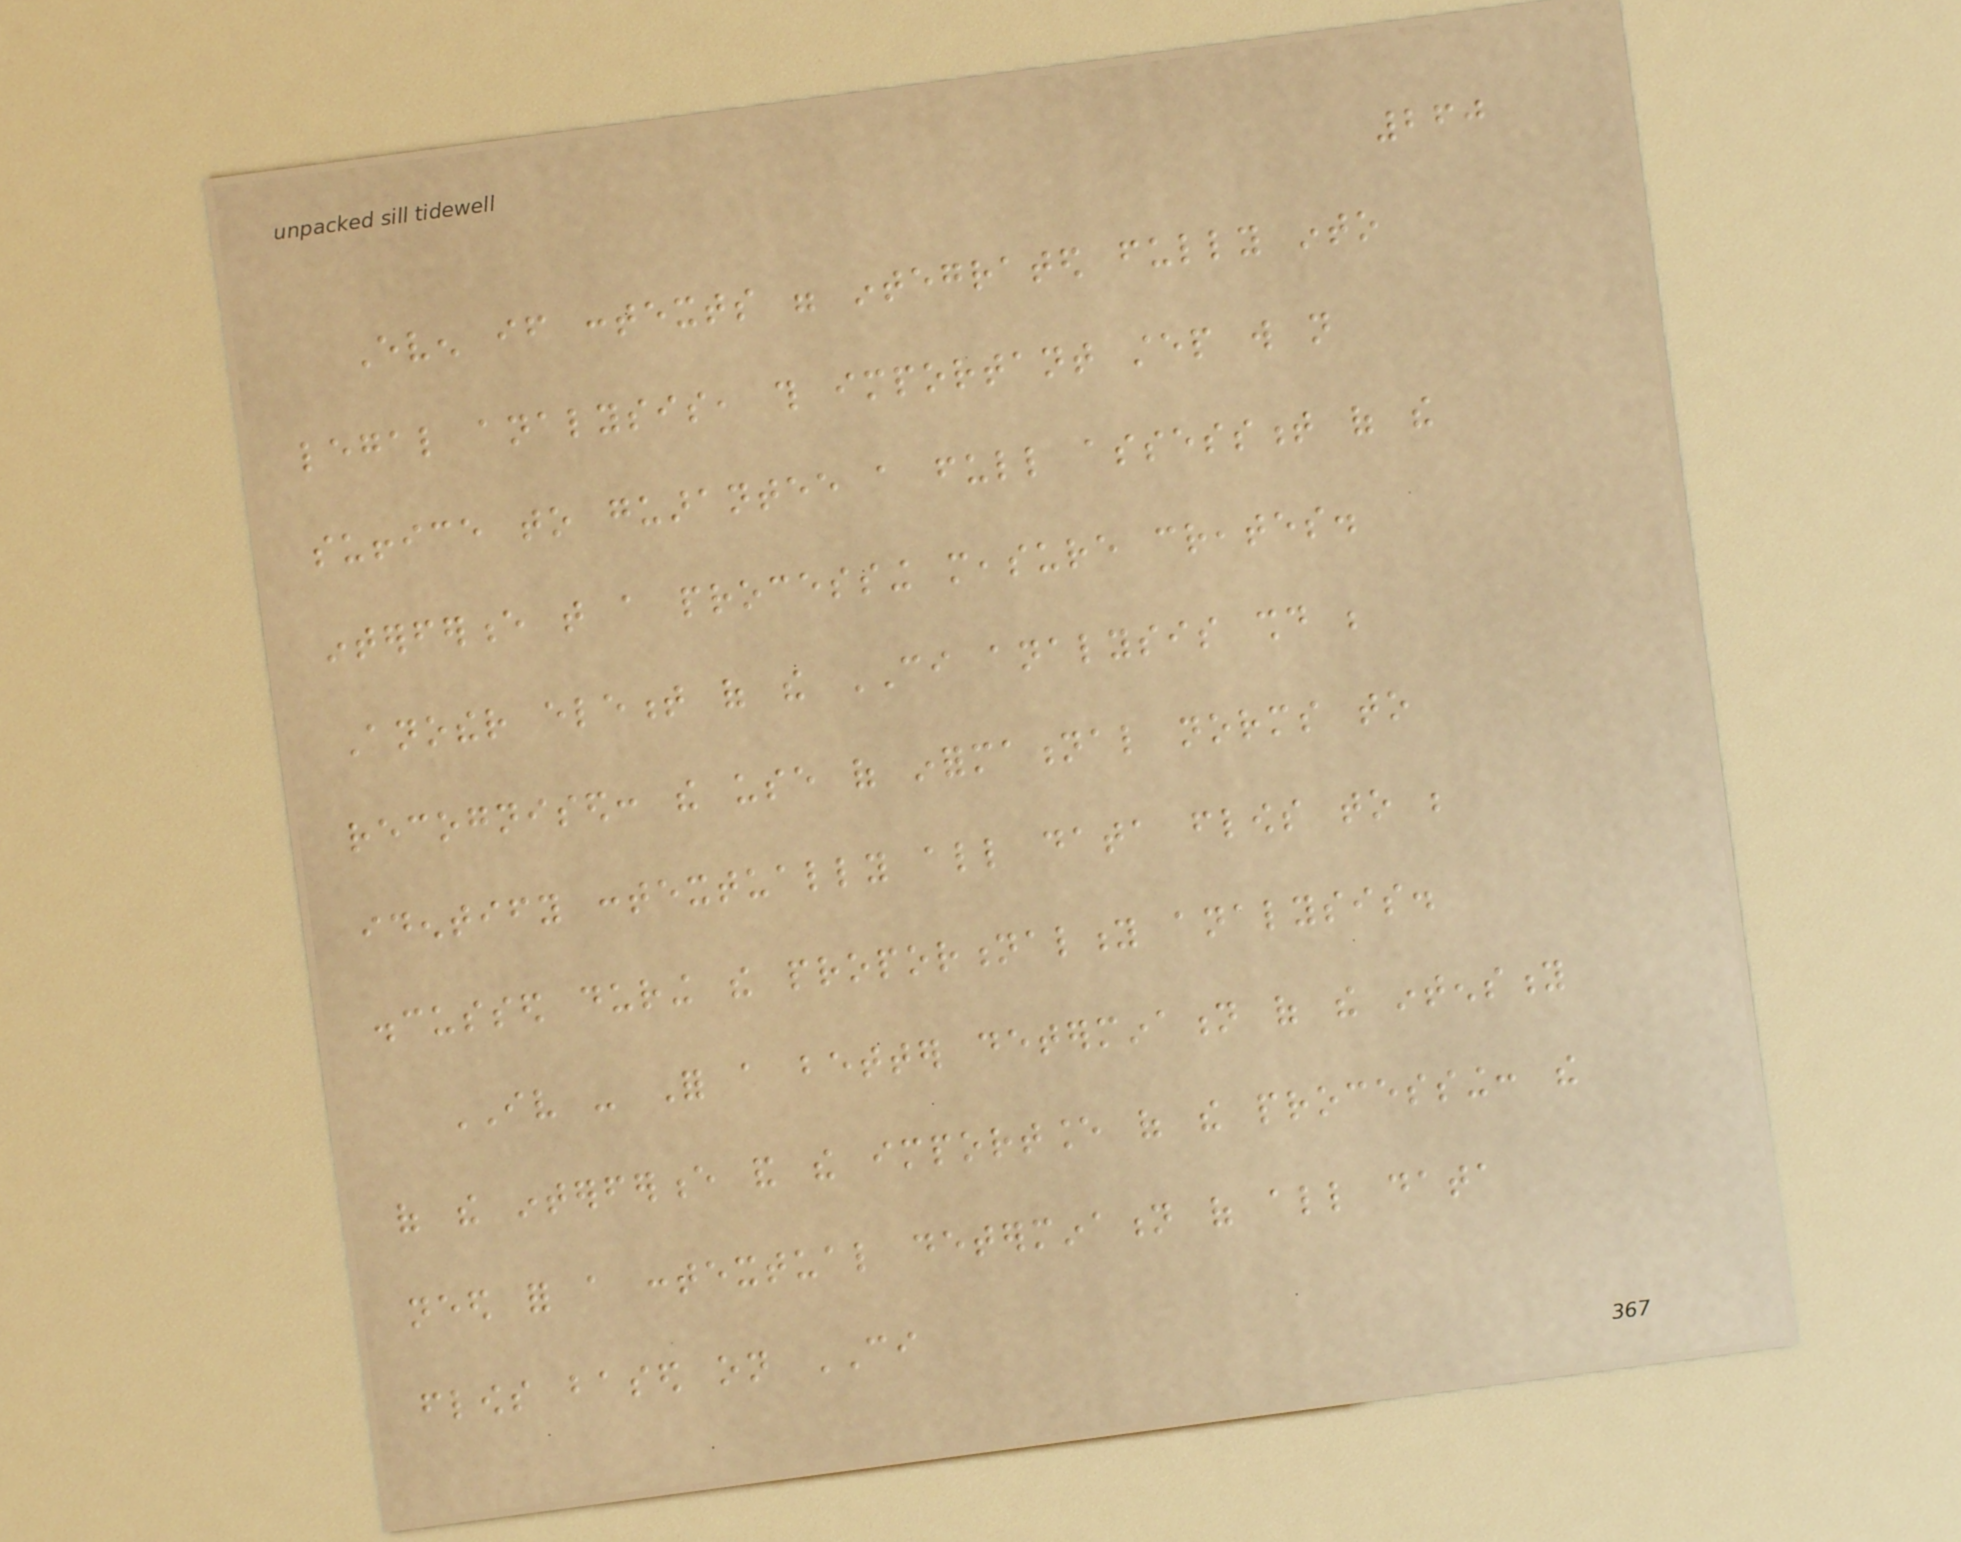260
Even if contexts were integrated fully into
legal analysis, this important step will not
suffice to guarantee a full assessment of the
interference that a processing measure creates.
Another element of the CI analysis should be
recognised: the use of informational norms to
identify contextually all data flows to be
discussed during the proportionality analysis.
IV - For a better determination of the intensity
of the interference and the importance of the processing: the
need for a contextual determination of all data
flows based on CI
